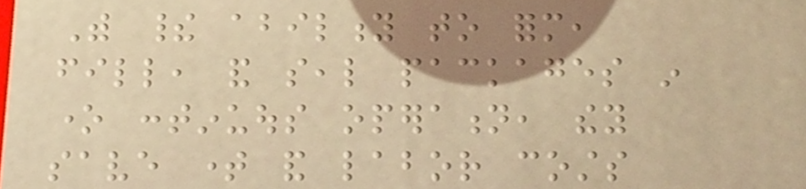With their ability to form,
fill, and seal packages in
one continuous operation, they
save time and labor costs
